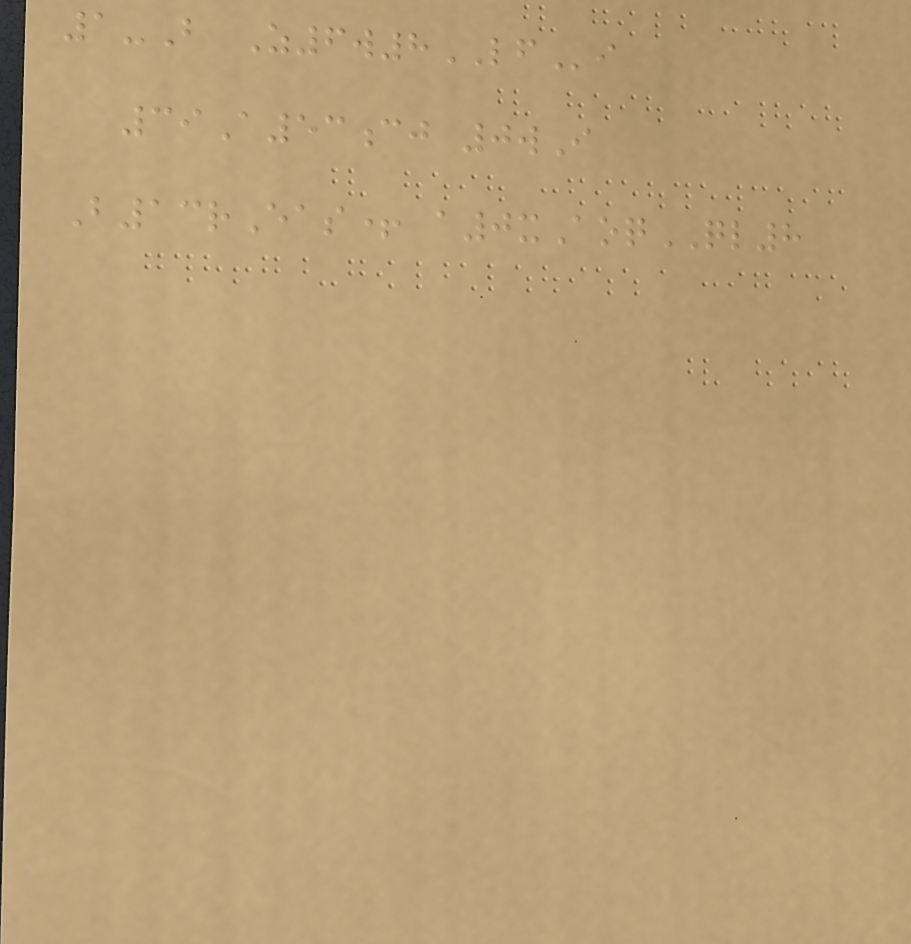1-B Z6w8LFi
39A53cj 0wI
B13rEas+ a0xAoqQL8
